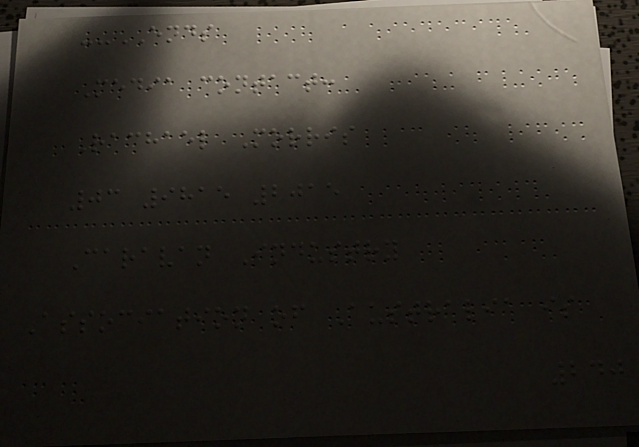--ENDS
Media contact:
Rachael Morris
03 9815 2015
Caravan Industry
Association of Australia is
240
